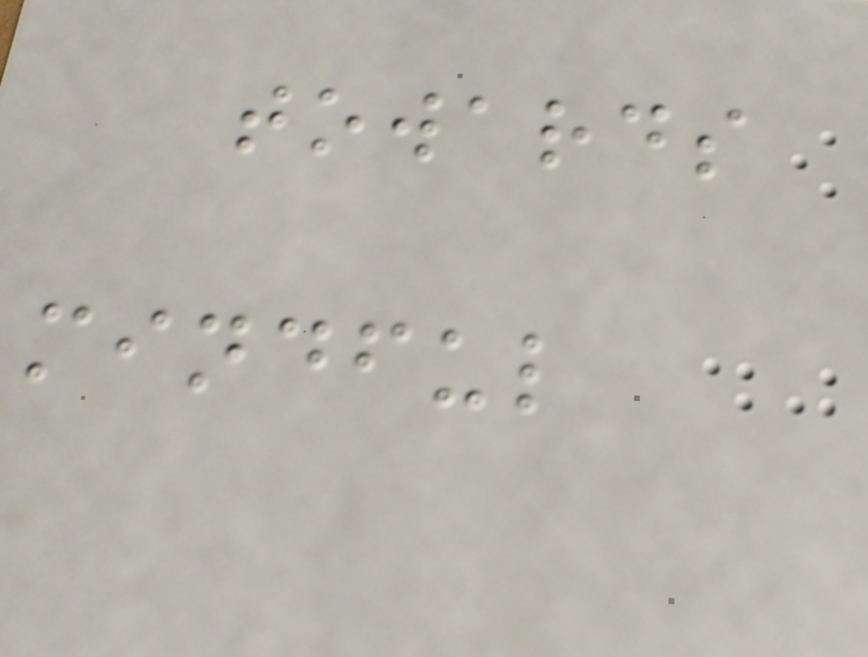towards
mindful
